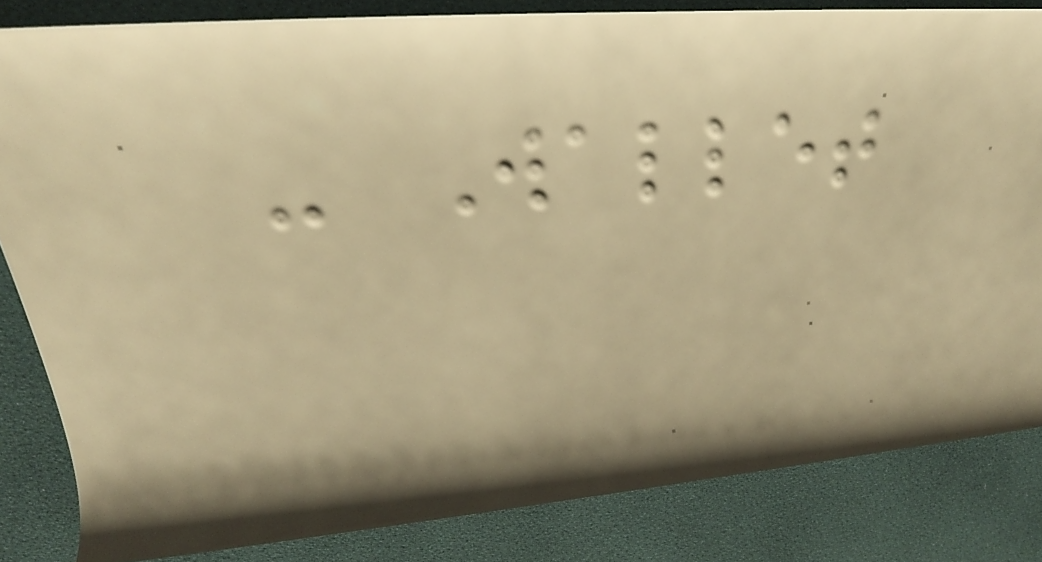- Wallet
